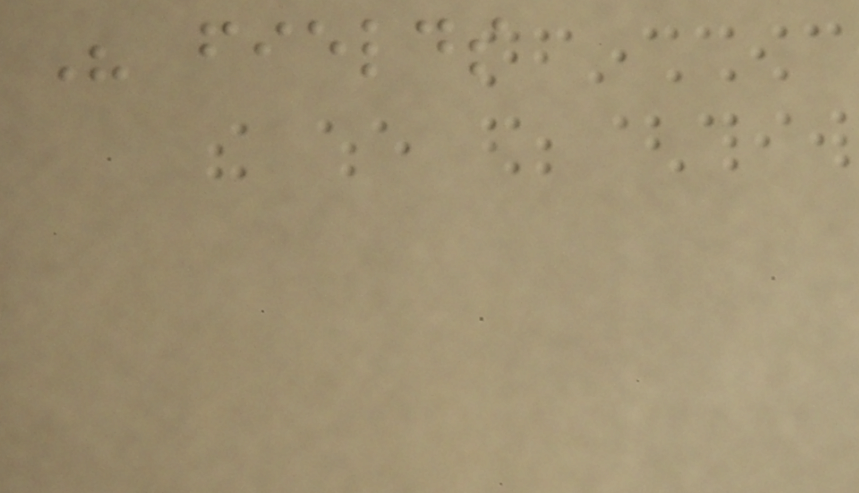His fields
